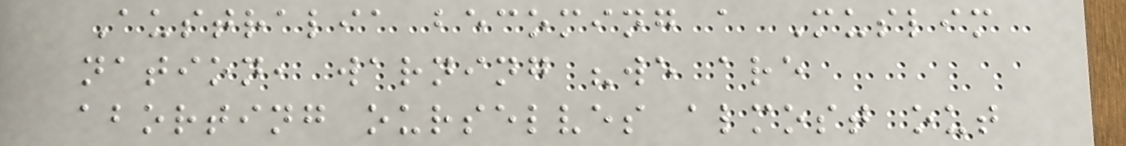Australia becoming a Muslim
nation, warning "we are
aborting ourselves almost out
